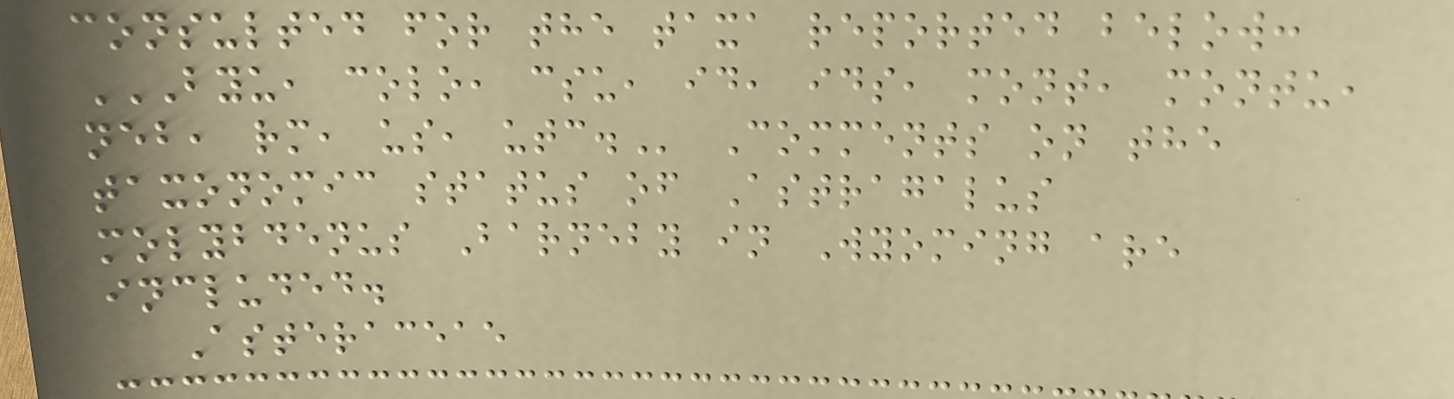consulted for the taxa reported below:
BYU, COLO, CSU, ID, IDS, MONT, MONTU,
NEB, RM, US, UTC. Comments on the
taxonomic status of Astragalus
molybdenus Barneby in Wyoming are
included.
Asteraceae
